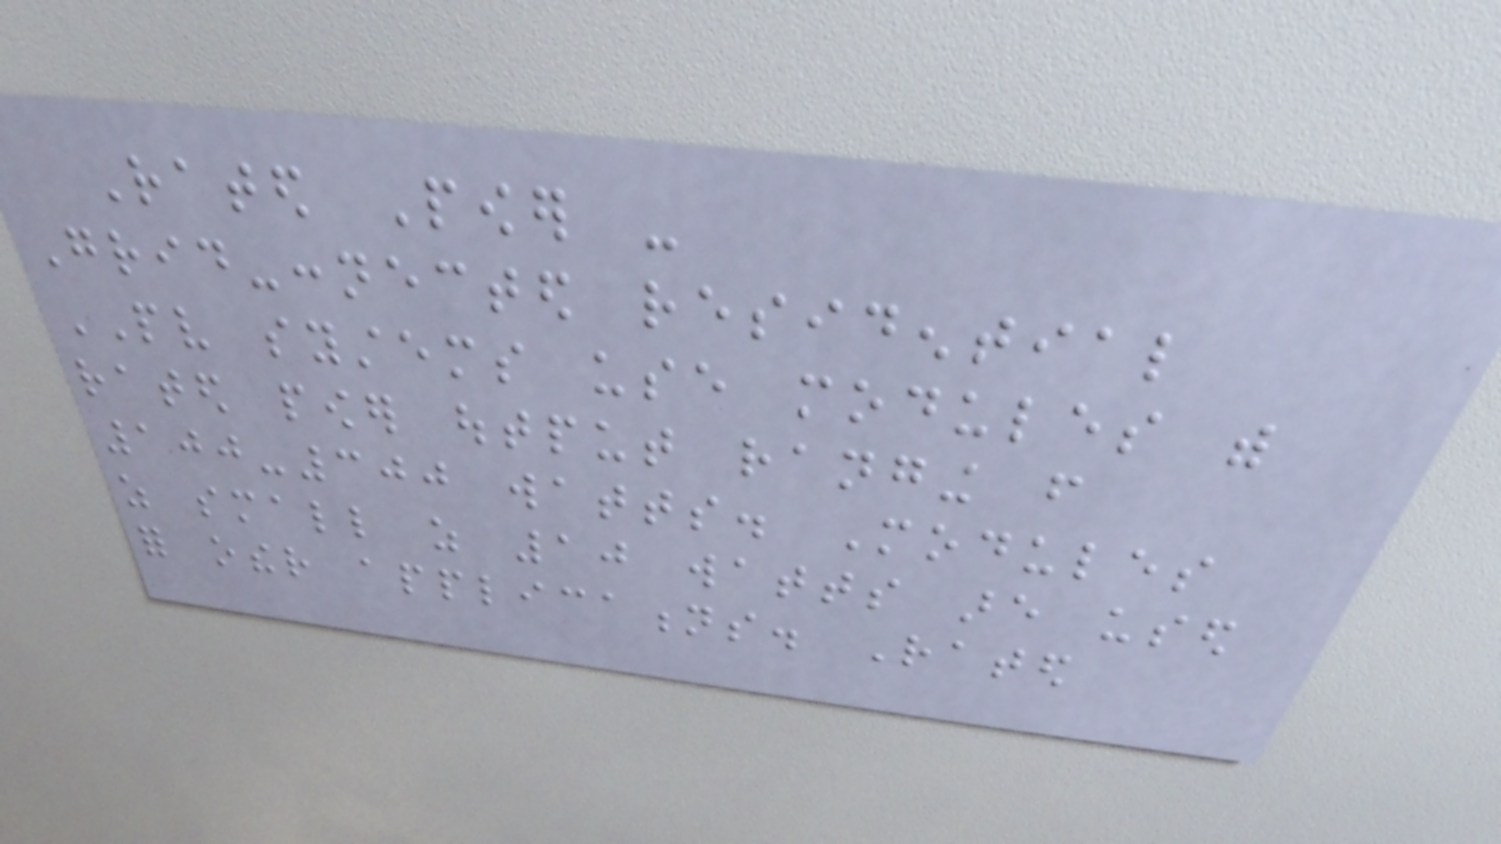Rated Power -
Grid-connected residential
PV systems use modules with
rated power output ranging from
100-300 watts. Modules
as small as 10 watts are used
for other applications. Rated
